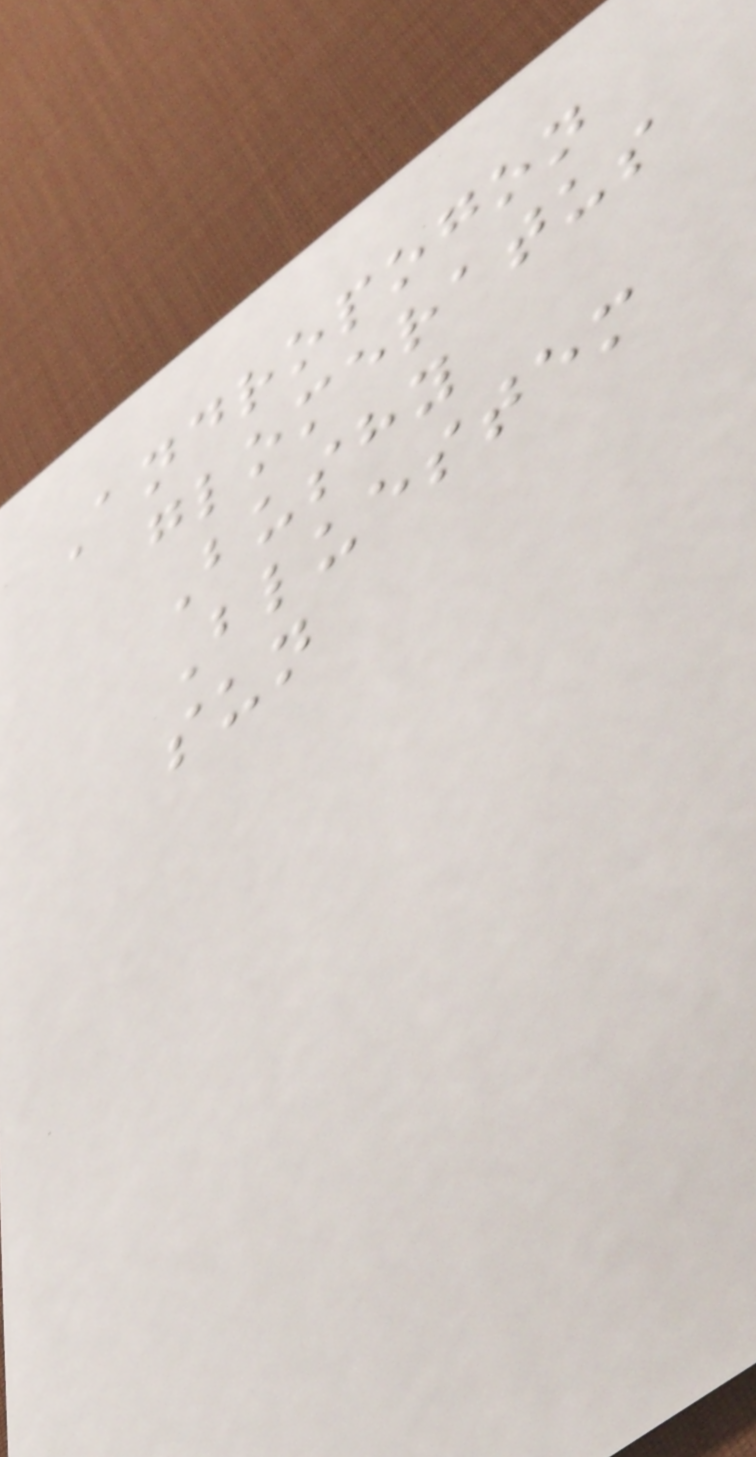Andropogon
glomeratus
Bushy
Bluestem
sun
